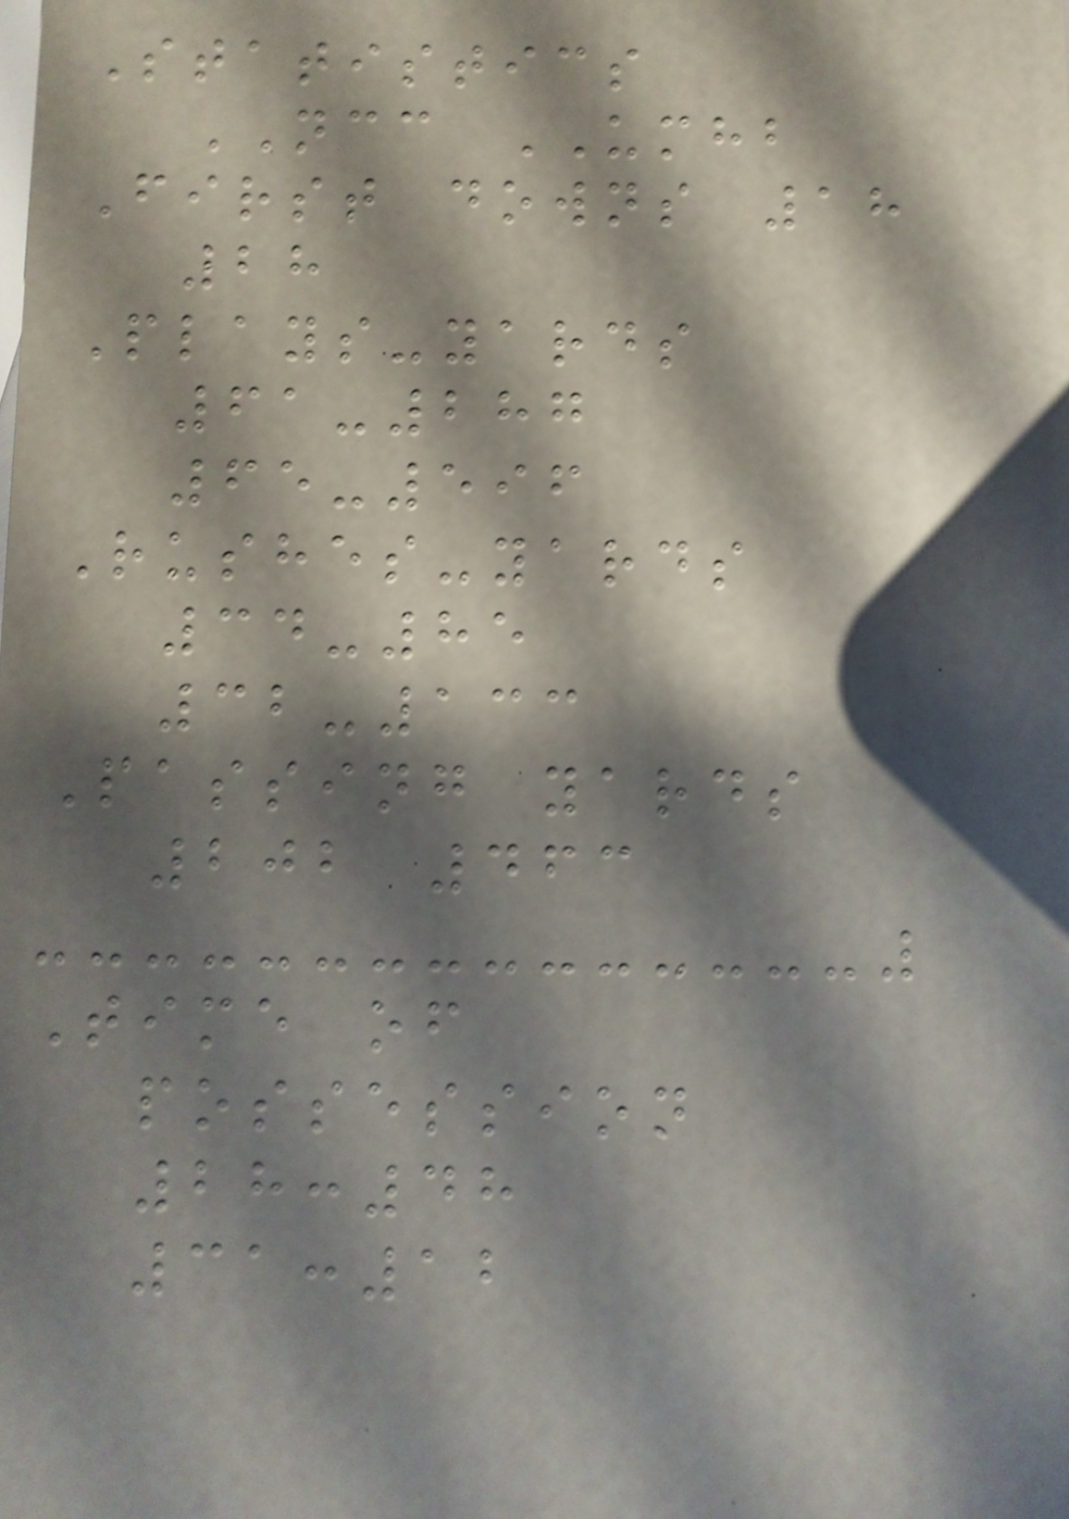Statistics
NCC UMHB
First downs 18
28
Plays-yards
61-287
65-596
Rushes-yards
34-85
32-133
Passing yards
202 463
Time of
possession
28:48
31:12
